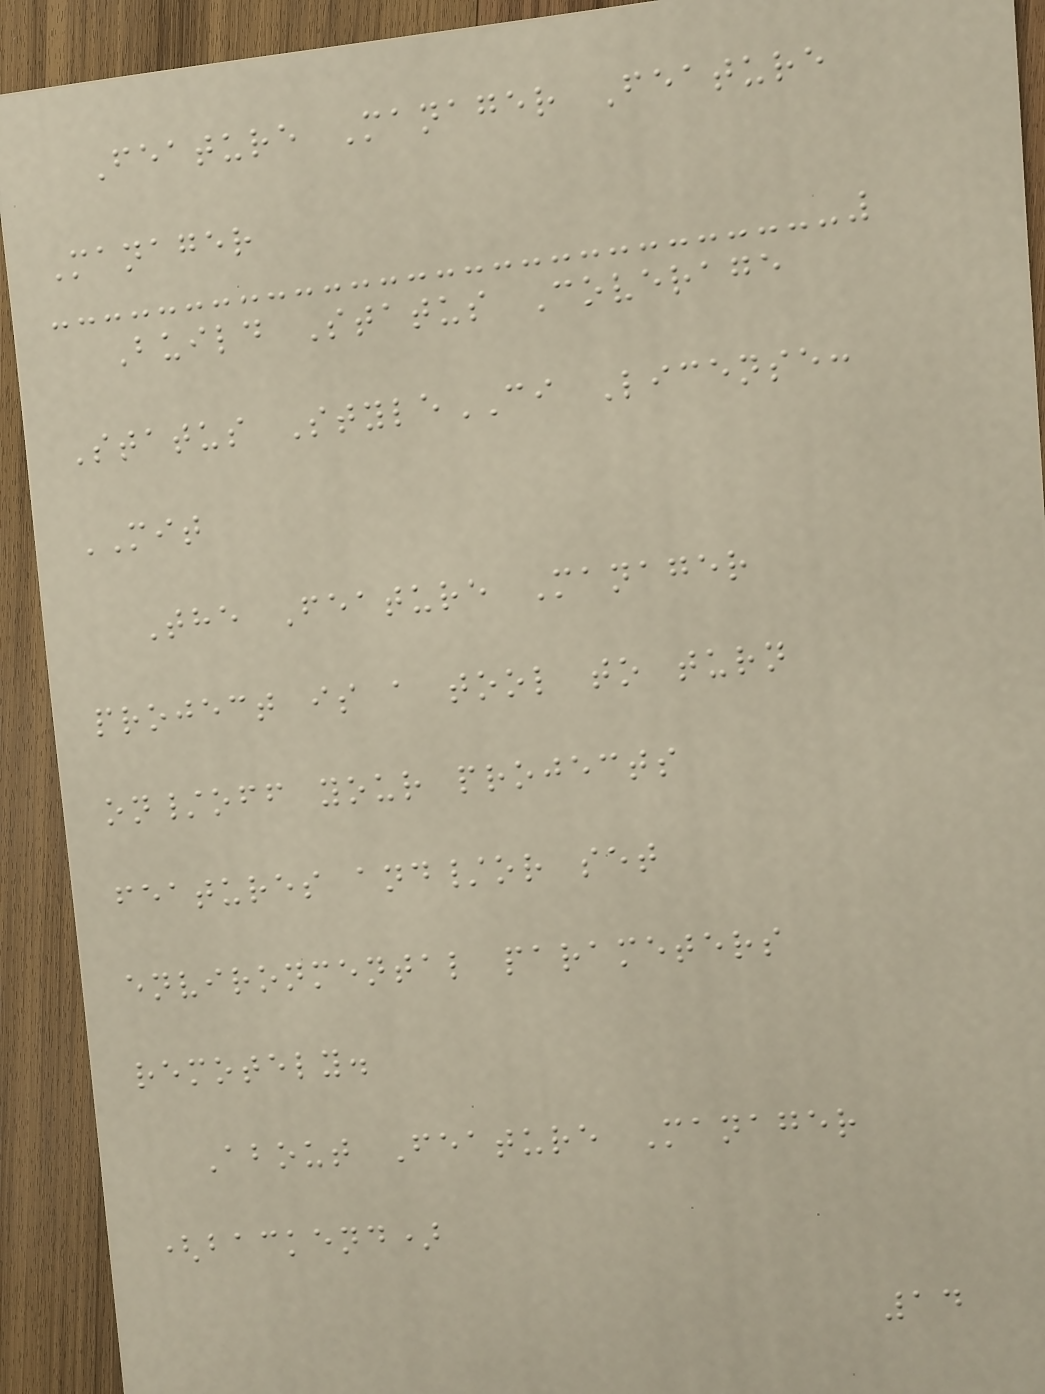Feature Manager Feature
Manager
Build Status Coverage
Status StyleCI License:
MIT
The Feature Manager
project is a tool to turn
on/off your projects
features and/or set
environmental parameters
remotely.
About Feature Manager
(backend)
14
